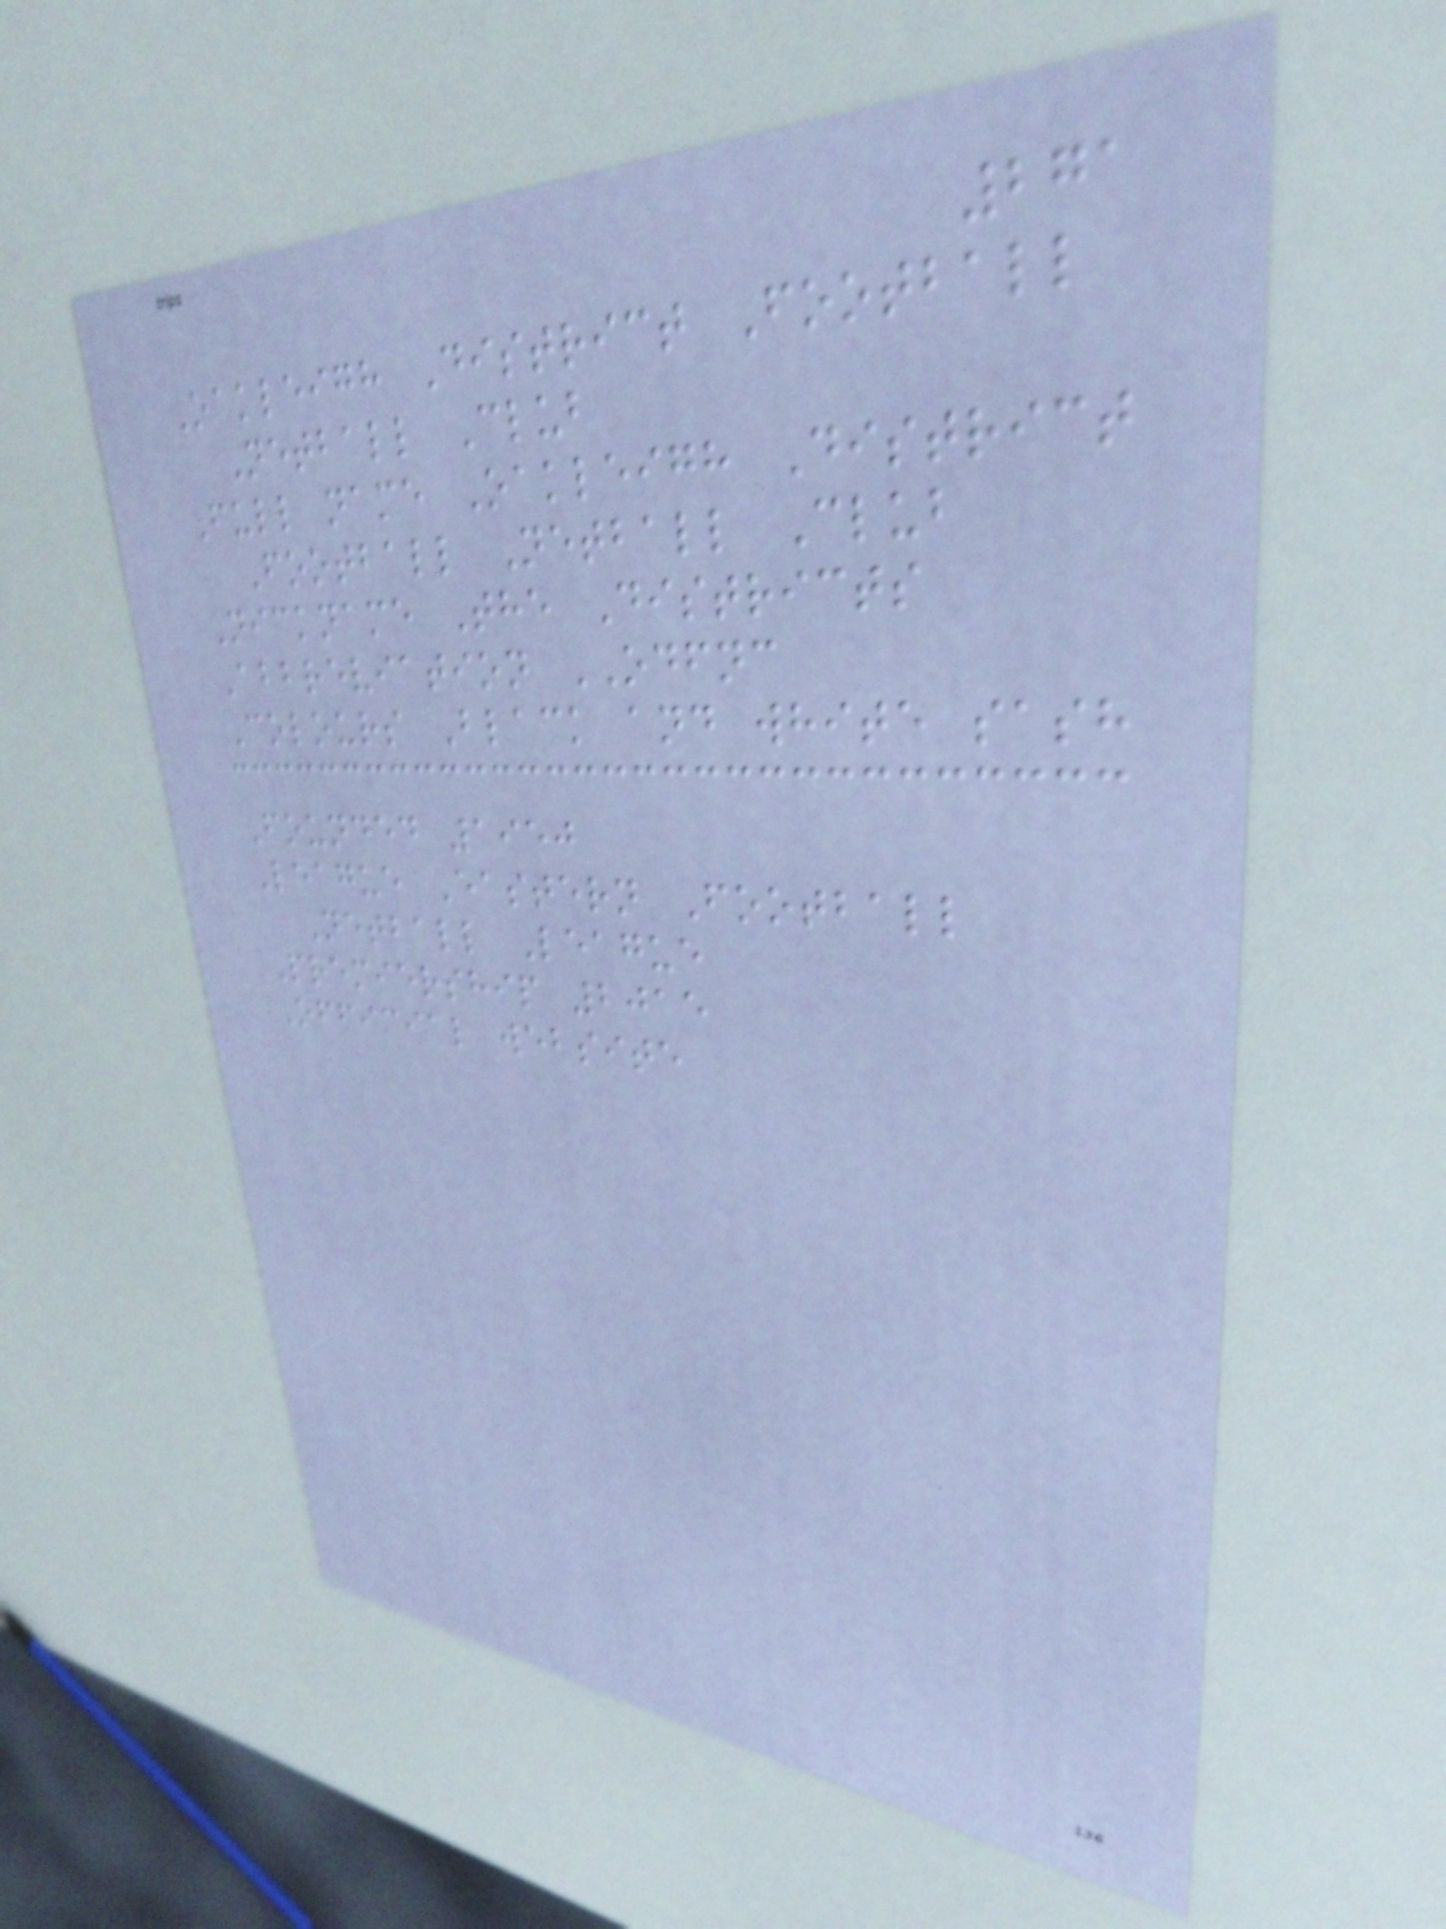271
Oakleigh District Football
Netball Club
Full name Oakleigh District
Football Netball Club
Nickname The Districts
Abbreviation ODFNC
Colours Black and white sash
Founded 1950
League Eastern Football
Netball League
Premiership 2015
Official website
